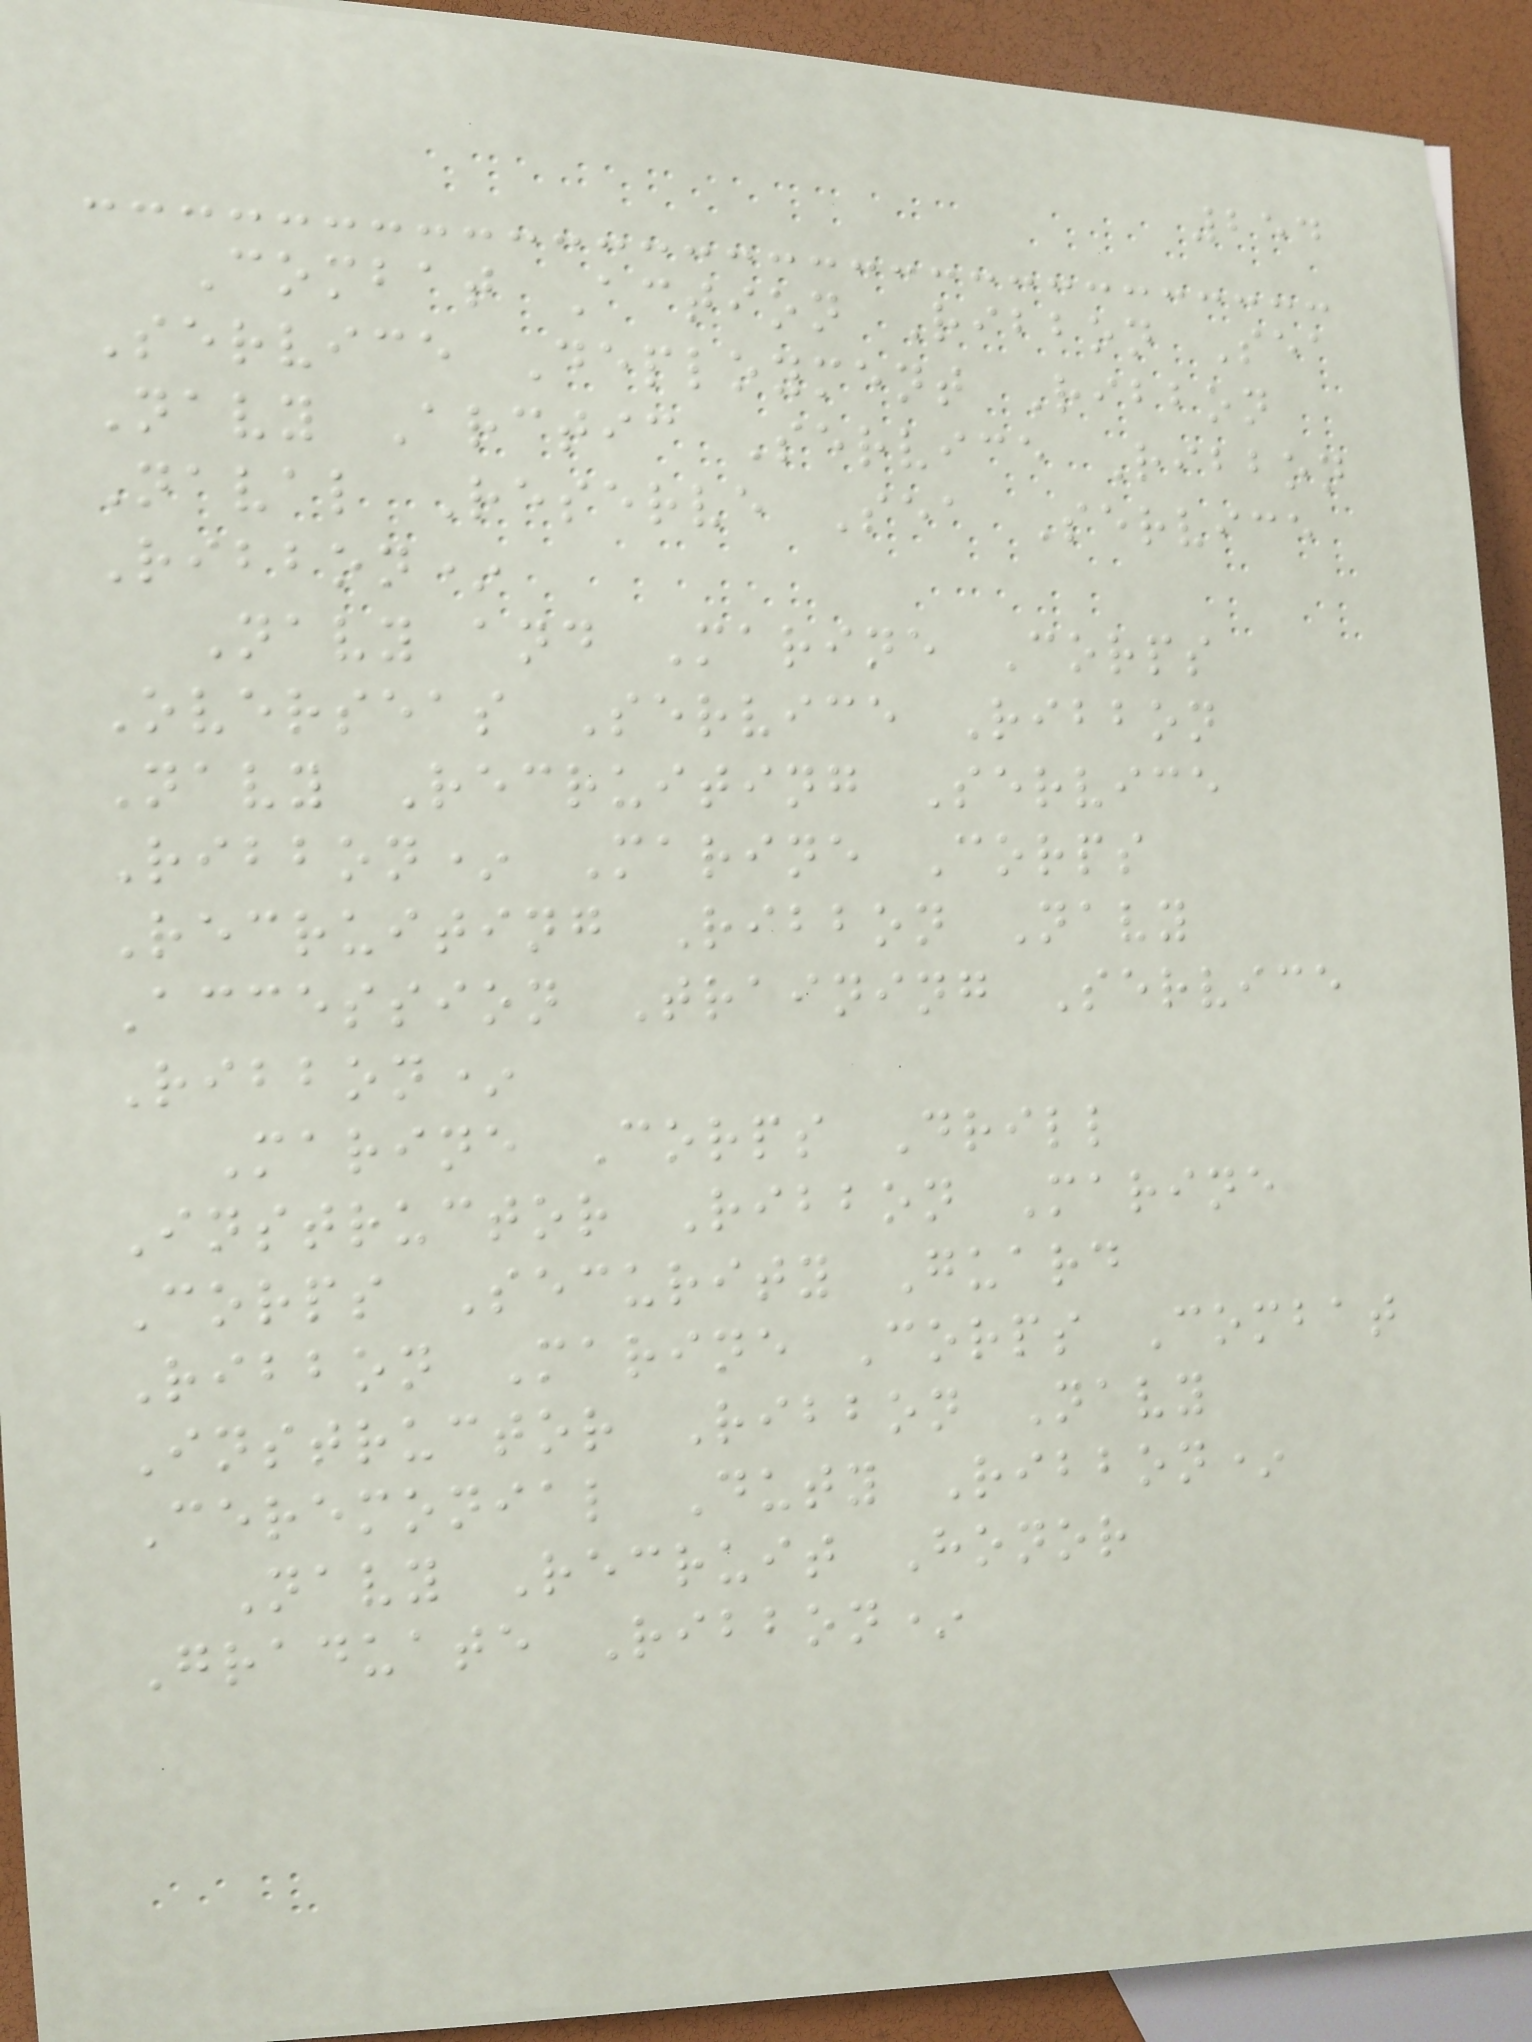254
Combat Action Ribbon Sea
Service Deployment Ribbon
Navy Arctic Service Ribbon
Naval Reserve Sea Service
Ribbon*
Navy and Marine Corps
Overseas Service Ribbon
Navy Recruiting Service
Ribbon* Marine Corps
Recruiting Ribbon Navy
Accession Training Service
Ribbon*
Marine Corps Drill
Instructor Ribbon Marine
Corps Security Guard
Ribbon Marine Corps Combat
Instructor Ribbon Navy
Ceremonial Duty Ribbon*
Navy Recruit Honor
Graduate Ribbon*
